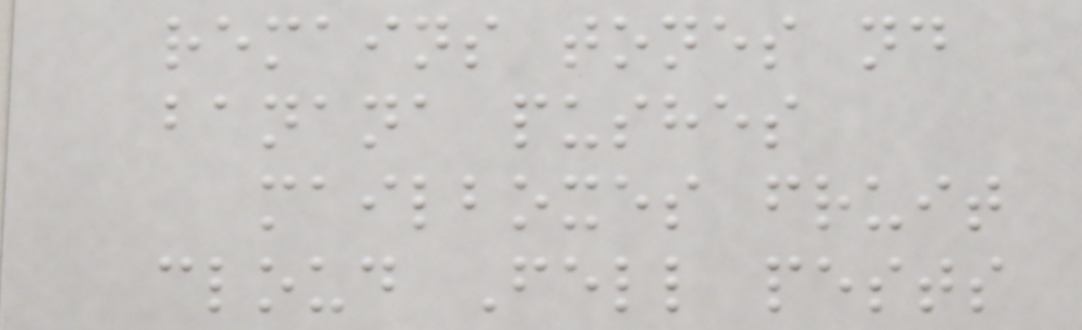remains tones nd
banana pushes
mailboxes fruit
cloud Fell pests
